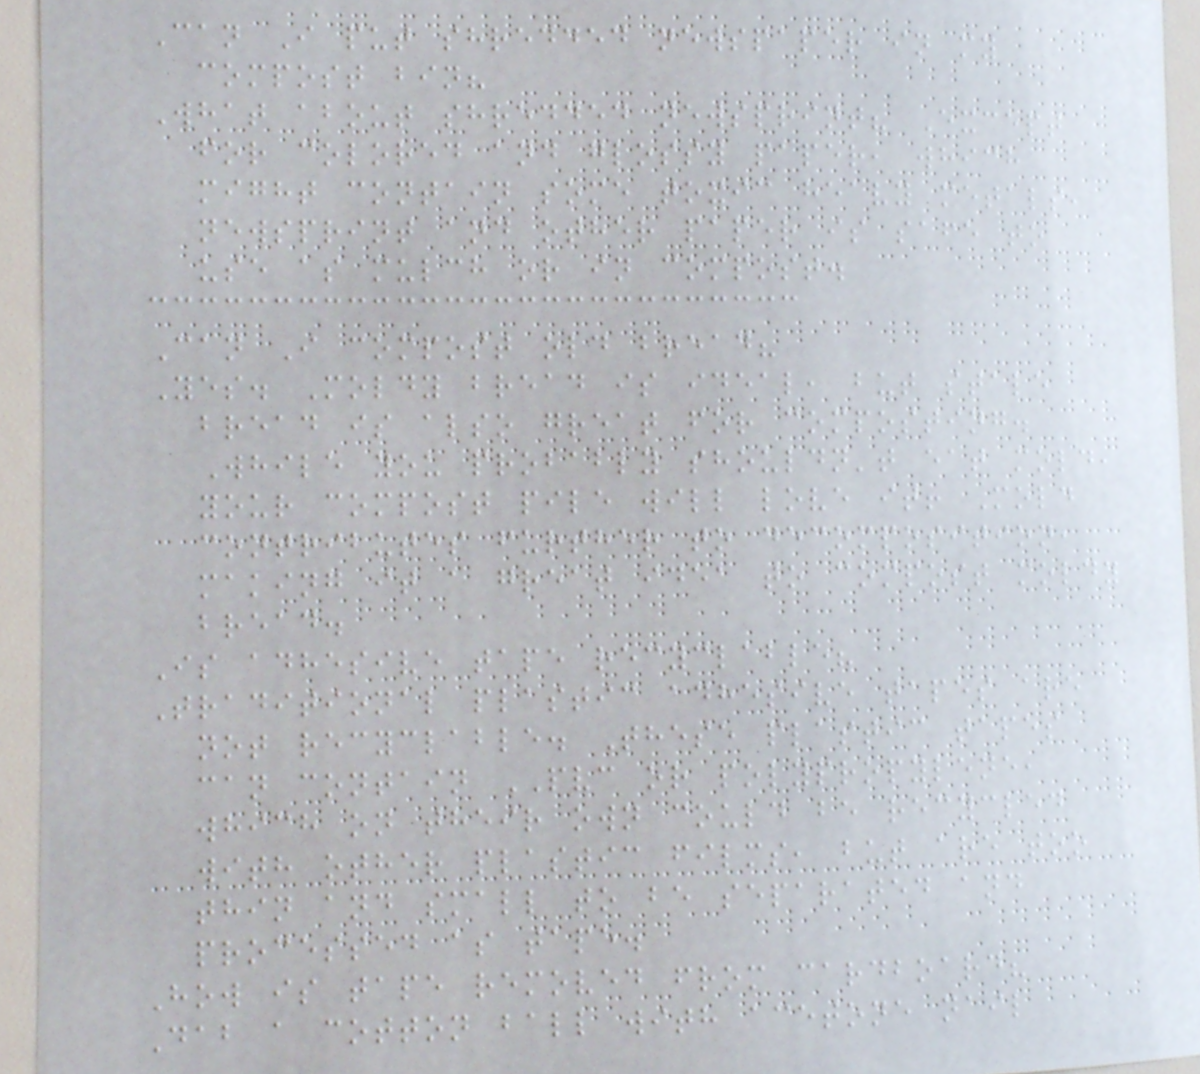Can I put shredded newspaper in my
compost bin?
What about shredded newsprint? Except
for colored and glossy paper, which
might contain some toxic heavy metals,
newsprint and other paper is safe to
use as mulch or in compost.
Can I compost old bread?
Yes. Moldy bread is ideal, but stale
bread is also great for composting.
While you probably shouldn't eat mold,
your compost pile will love it! Mold
contributes further to decomposition,
making it a great idea to compost moldy
bread.
Is adhesive tape recyclable?
Traditional plastic adhesive tapes are
not recyclable. These plastic tapes
can contain PVC or polypropylene,
which on their own could be recycled
with other plastic films, but are too
thin and small to be separated and
processed as tape.
How is tape removed from cardboard?
Dab a cotton ball with acetone nail
